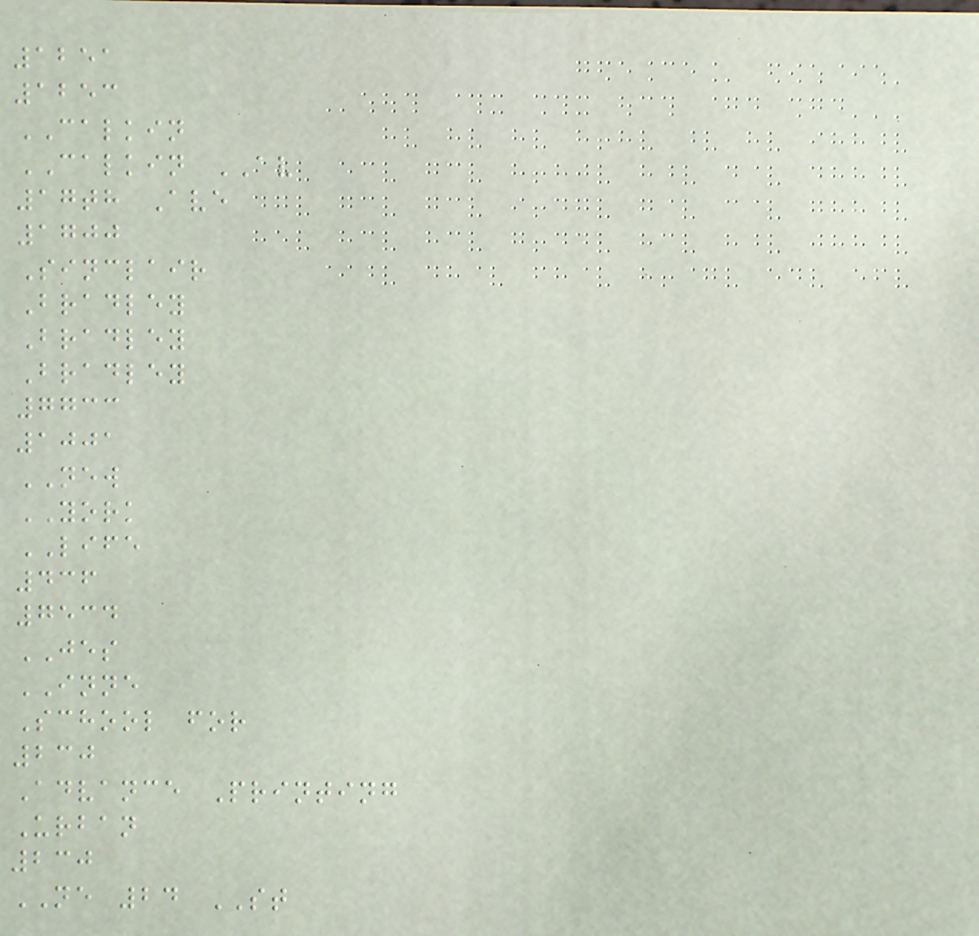1251
1253
CALKIN
CALKIN AV
17th Ave
1700
Sinclair
Bradley
Bradley
Bradley
7733
1001
NEW
YORK
LIFE
436
7534
JES
INNE
School for
230
Advance Printing
Urban
230
NE 24 ST
